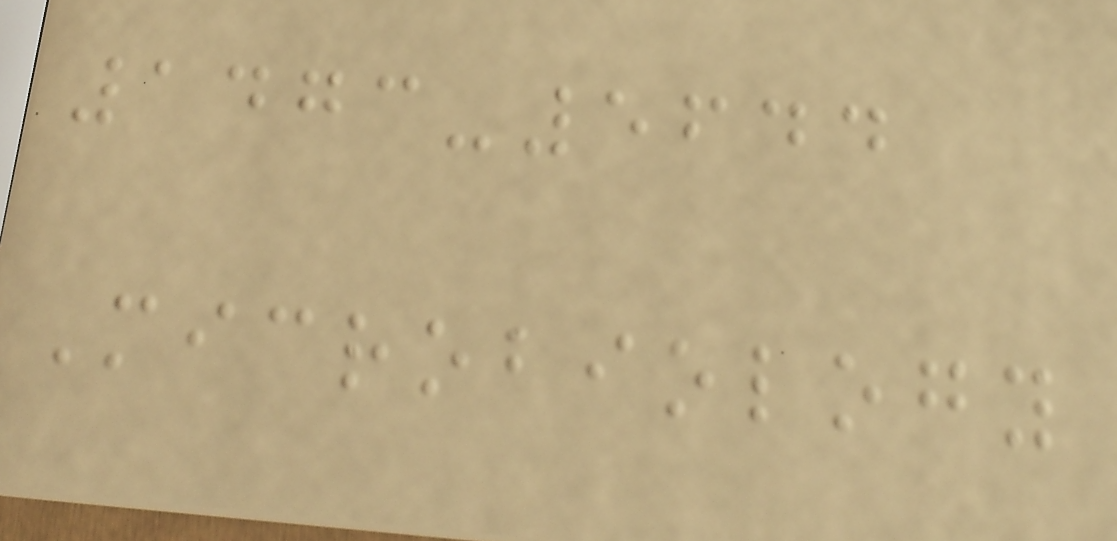1473-5644
Microbiology
